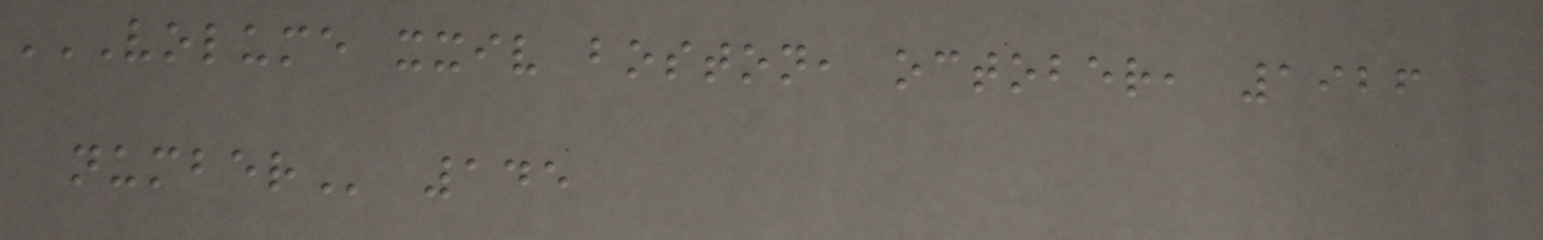VOLUME XXIV BOSTON, OCTOBER, 1926
NUMBER 145
